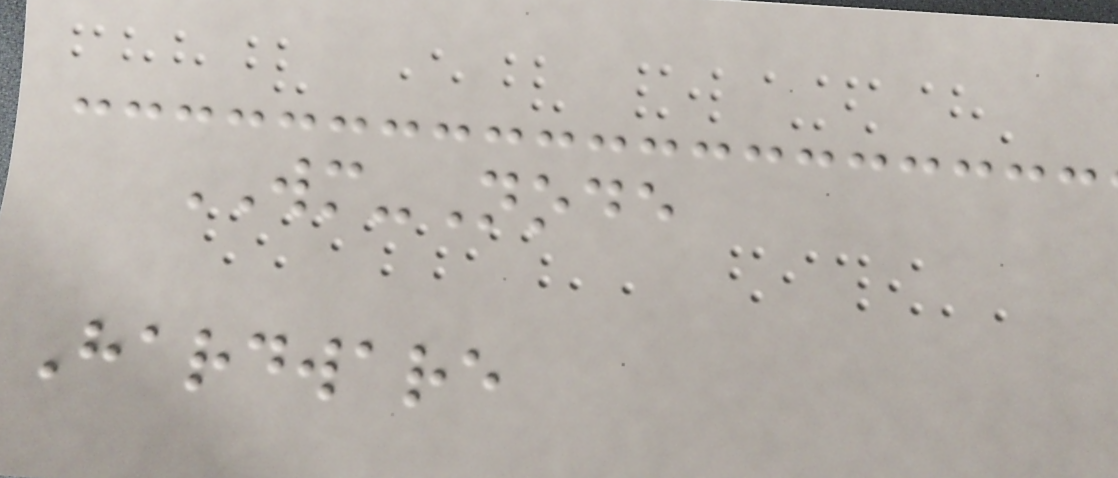WM-Node
Hardware
